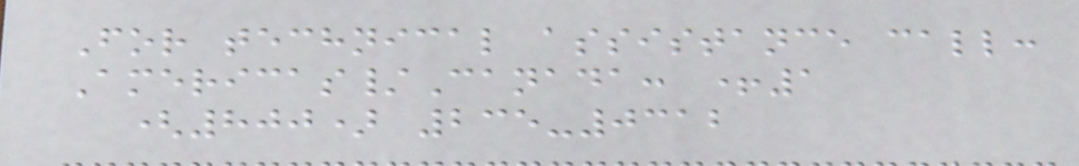For technical assistance call:
Americas/Canada: +1
(800) 235-0312
